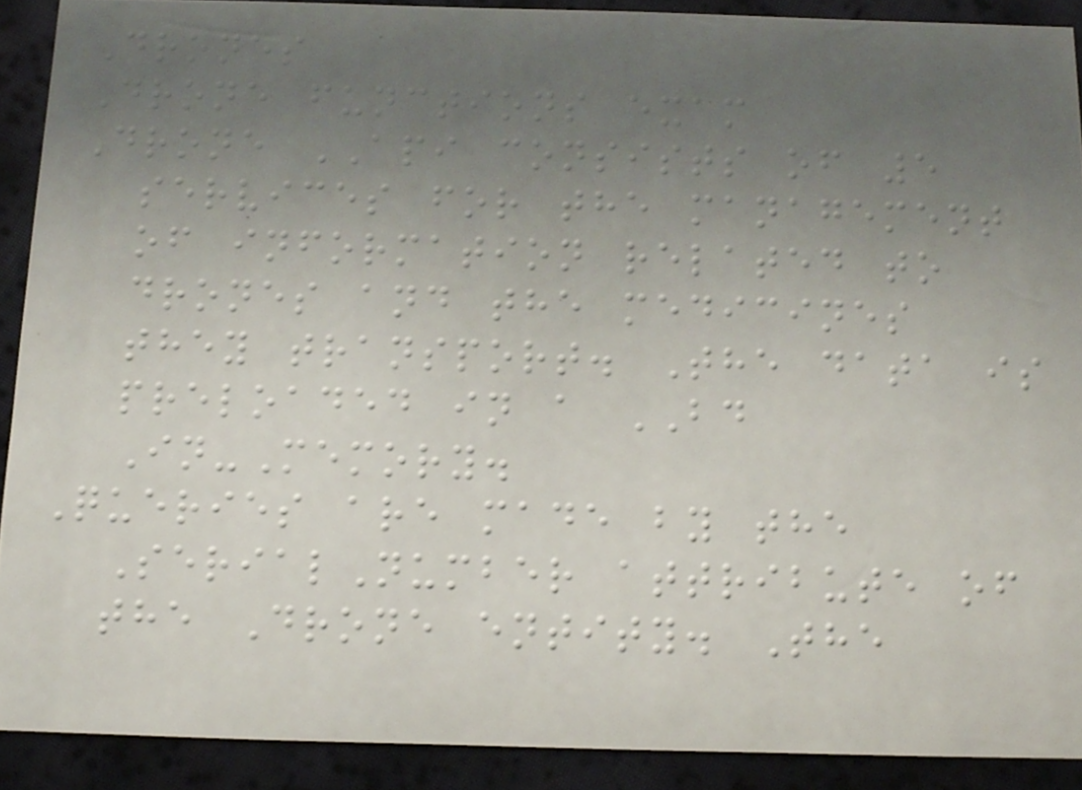Drones
Drone functions exam
Drone API consists of 5
services for the management
of information related to
drones and the medicines
they transport. The data is
preloaded in a BD
In-Memory.
Queries are made by the
SerialNumber attribute of
the Drone entity. The
